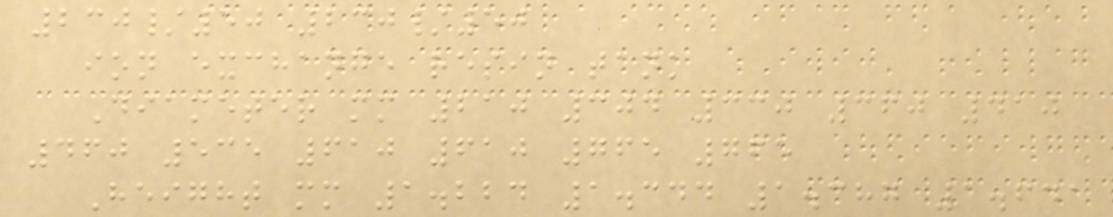230/50 230/50
ion exchange resin tank
Diameter mm 210 304 330 360 410
460 535 610 610 765 765
Height mm 1.224 1.344 1.387 1.641
